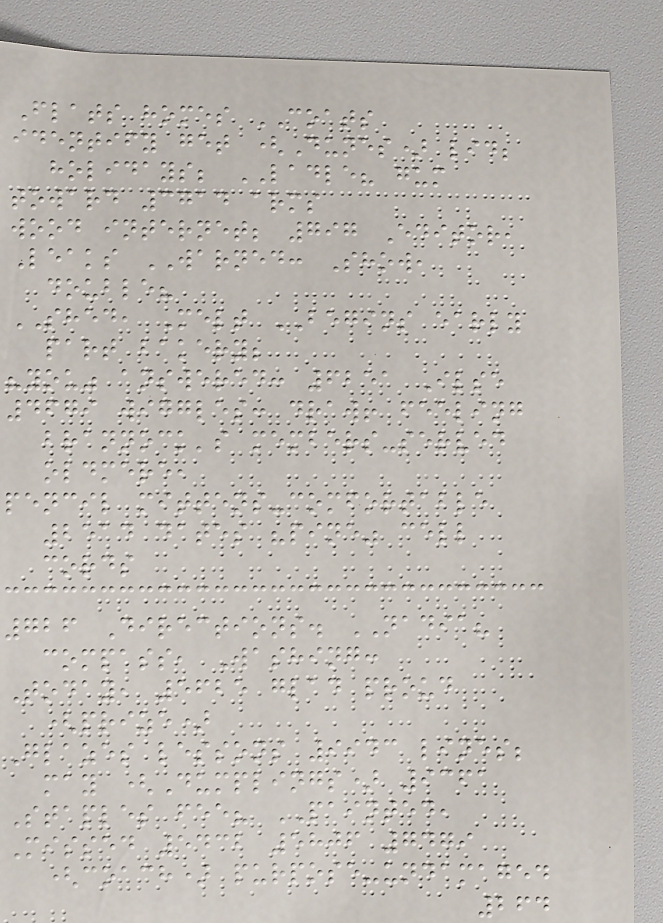Flats homes COATS
identify get (Dunes) lid;
holidays; LADLE? gum
toward 3714 arms
wood internet; 797 Editor,
Leaks WARNED: Show,
double?
SHED, Melt BEGINS early
part bakery;
"you" answered: 6251 Ilse
4679 wiggles: draw! feeling
brannock's members-served
oldmere,
pencil mittens-comfortable
2514 dates "pine" cell
cords
726 Directions. NADIA?
compass, Washing:
Today, 5625 glad proud
(prize)
Glazes lessons 9943 lines;
may (Dumplings) 9361
Staples fee? PAINTED,
Missed 5432 5806 7479
(coach) purpose-undamaged
264
